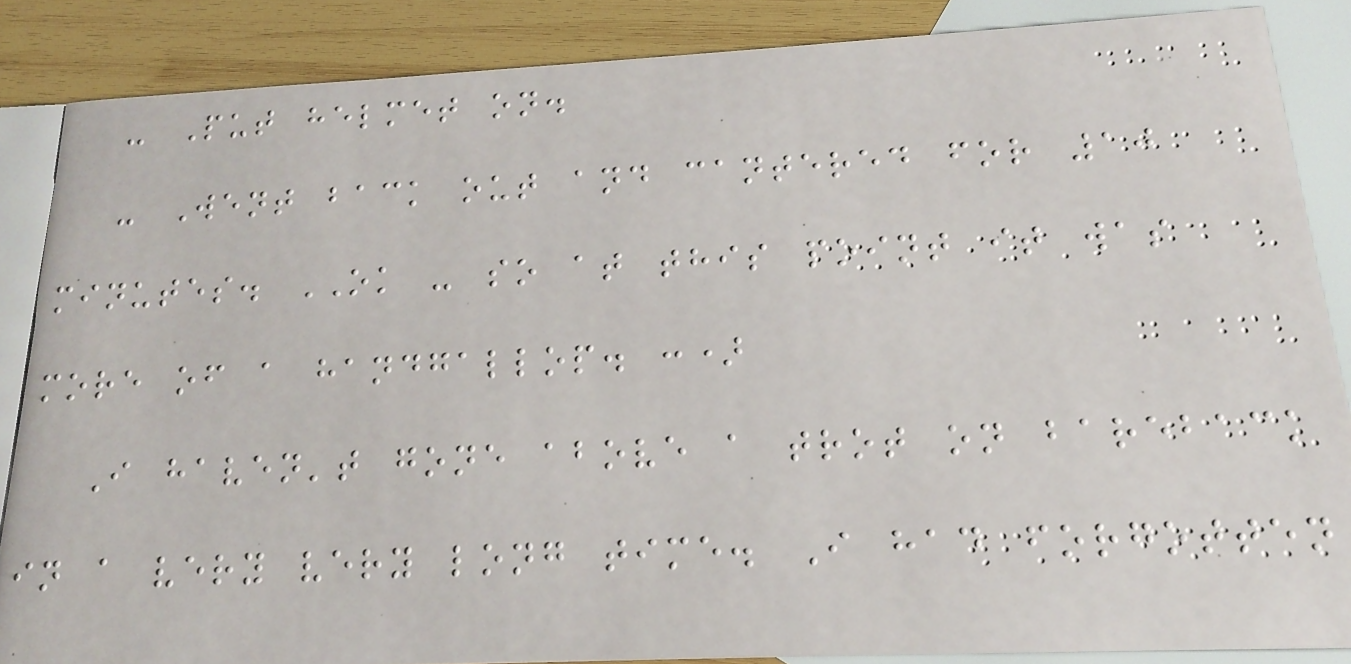- Put helmet on.
- Went back out and cantered for 10
minutes. OK - so at this point it was
more of a handgallop. :)
I haven't gone above a trot on bareback
in a very very long time. I had forgotten
